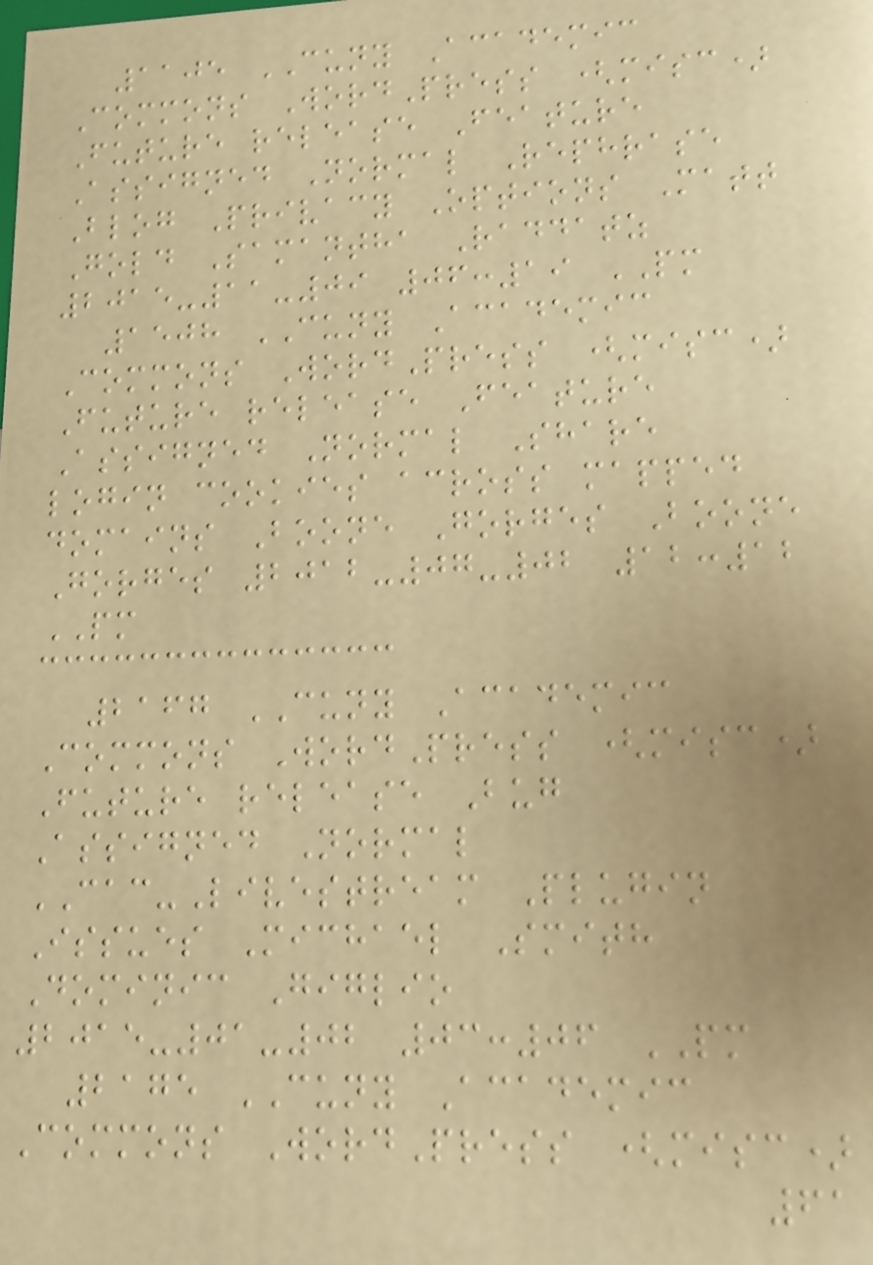1105 CUNY Academic
Commons WordPress (misc)
Future release Feature
Assigned Normal Rephrase
Blog Privacy Options Matt
Gold Samantha Raddatz
2015-11-09 06:19 PM
1508 CUNY Academic
Commons WordPress (misc)
Future release Feature
Assigned Normal Share
login cookies across mapped
domains Boone Gorges Boone
Gorges 2012-07-02 12:12
PM
2167 CUNY Academic
Commons WordPress (misc)
Future release Bug
Assigned Normal
CAC-Livestream Plugin
Issues Michael Smith
Dominic Giglio
2015-01-02 03:06 PM
2175 CUNY Academic
Commons WordPress (misc)
61
